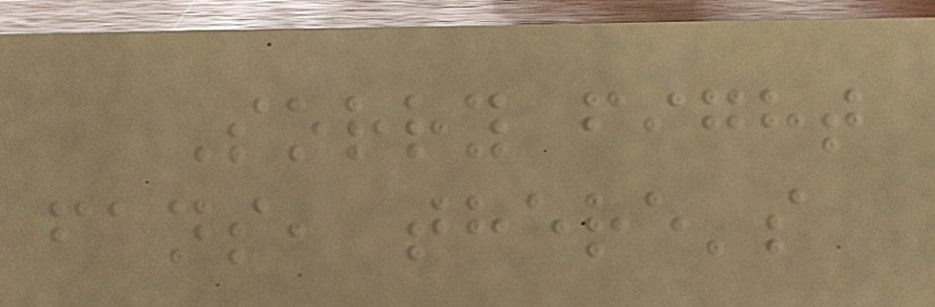Sorry fight
fans, there's
